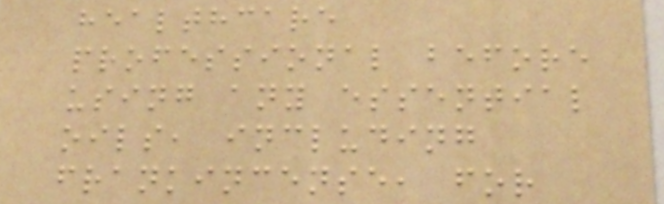healthcare
professional before
using any essential
oils, including
frankincense, for
